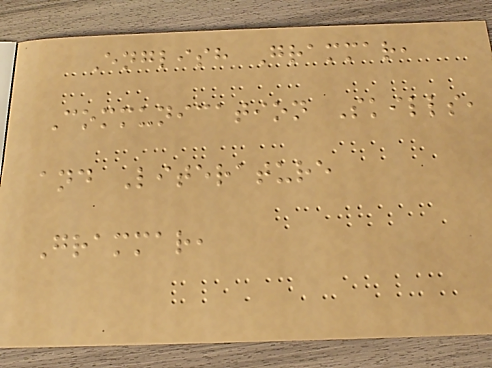English Grammar,
Communication Skills,
and Literature
Grammar,
